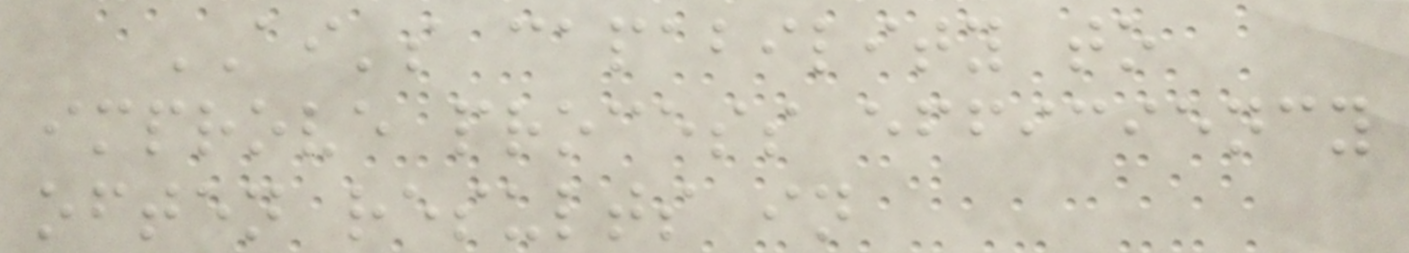AI's capability to
improve process efficiency
often results in
